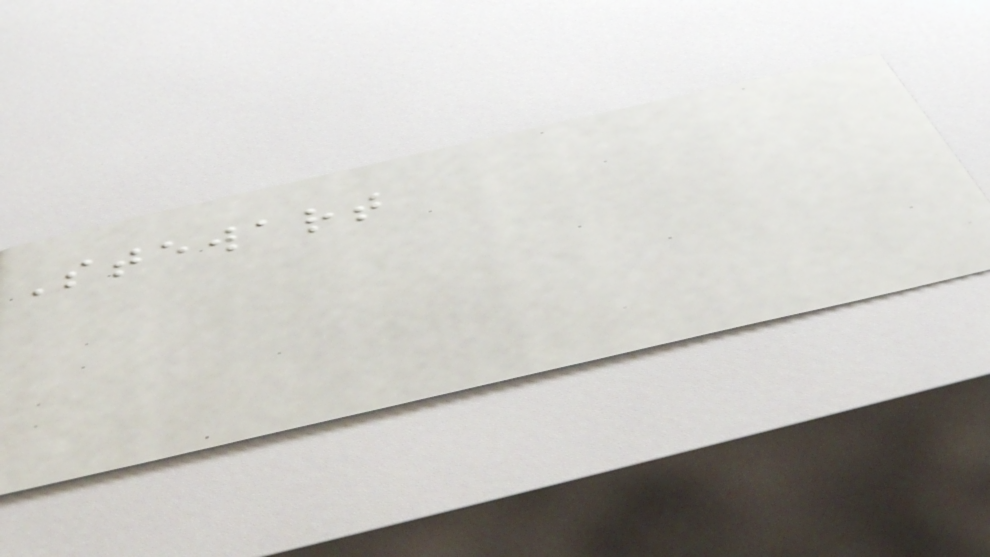Stewart
